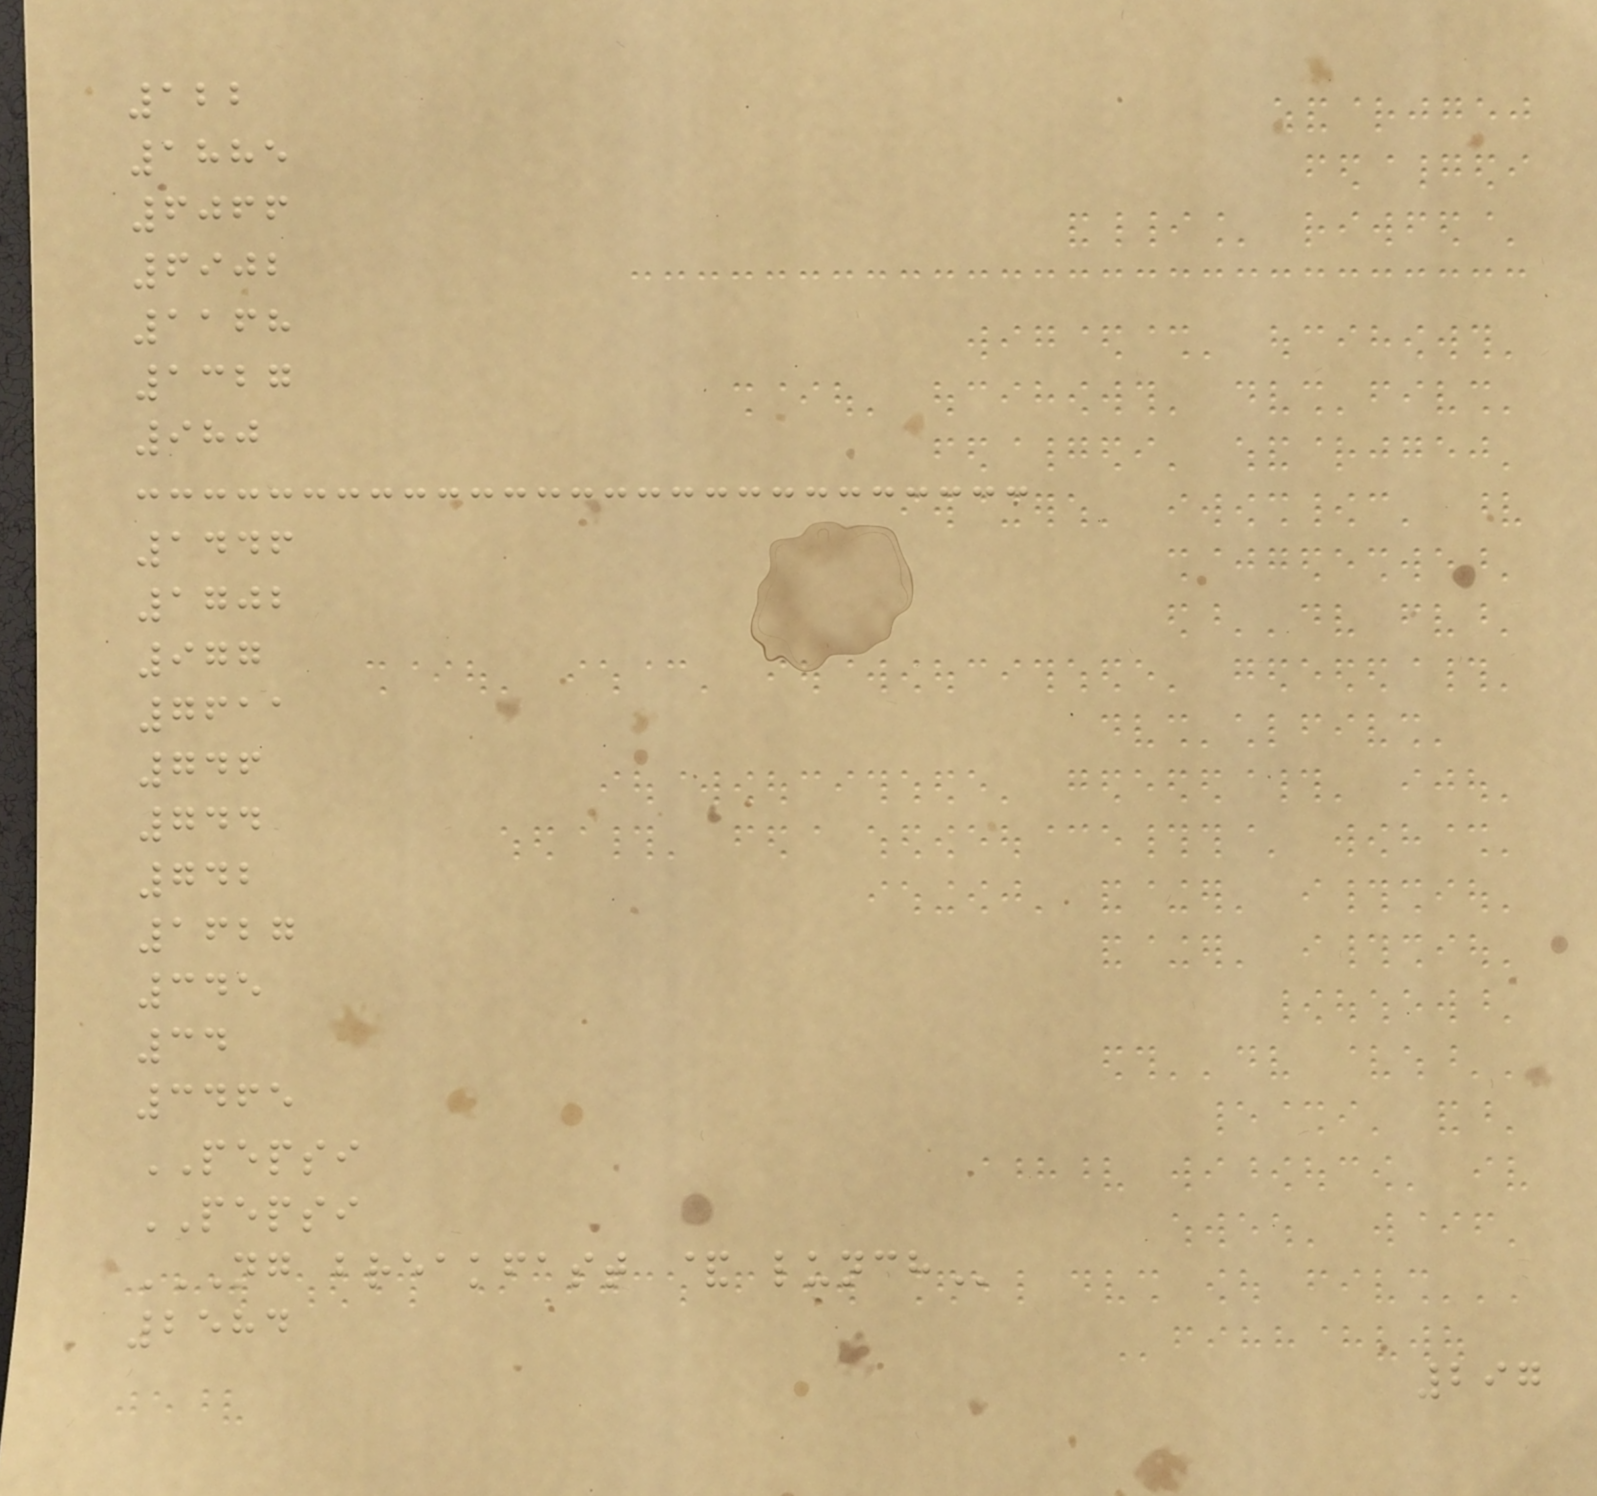122
1885
6066
6902
1168
1327
980
1446
1702
977
7611
746
744
742
1627
345
34
3465
PEPSI
PEPSI
NG BREAKFAST & LUNCH
2584
297
